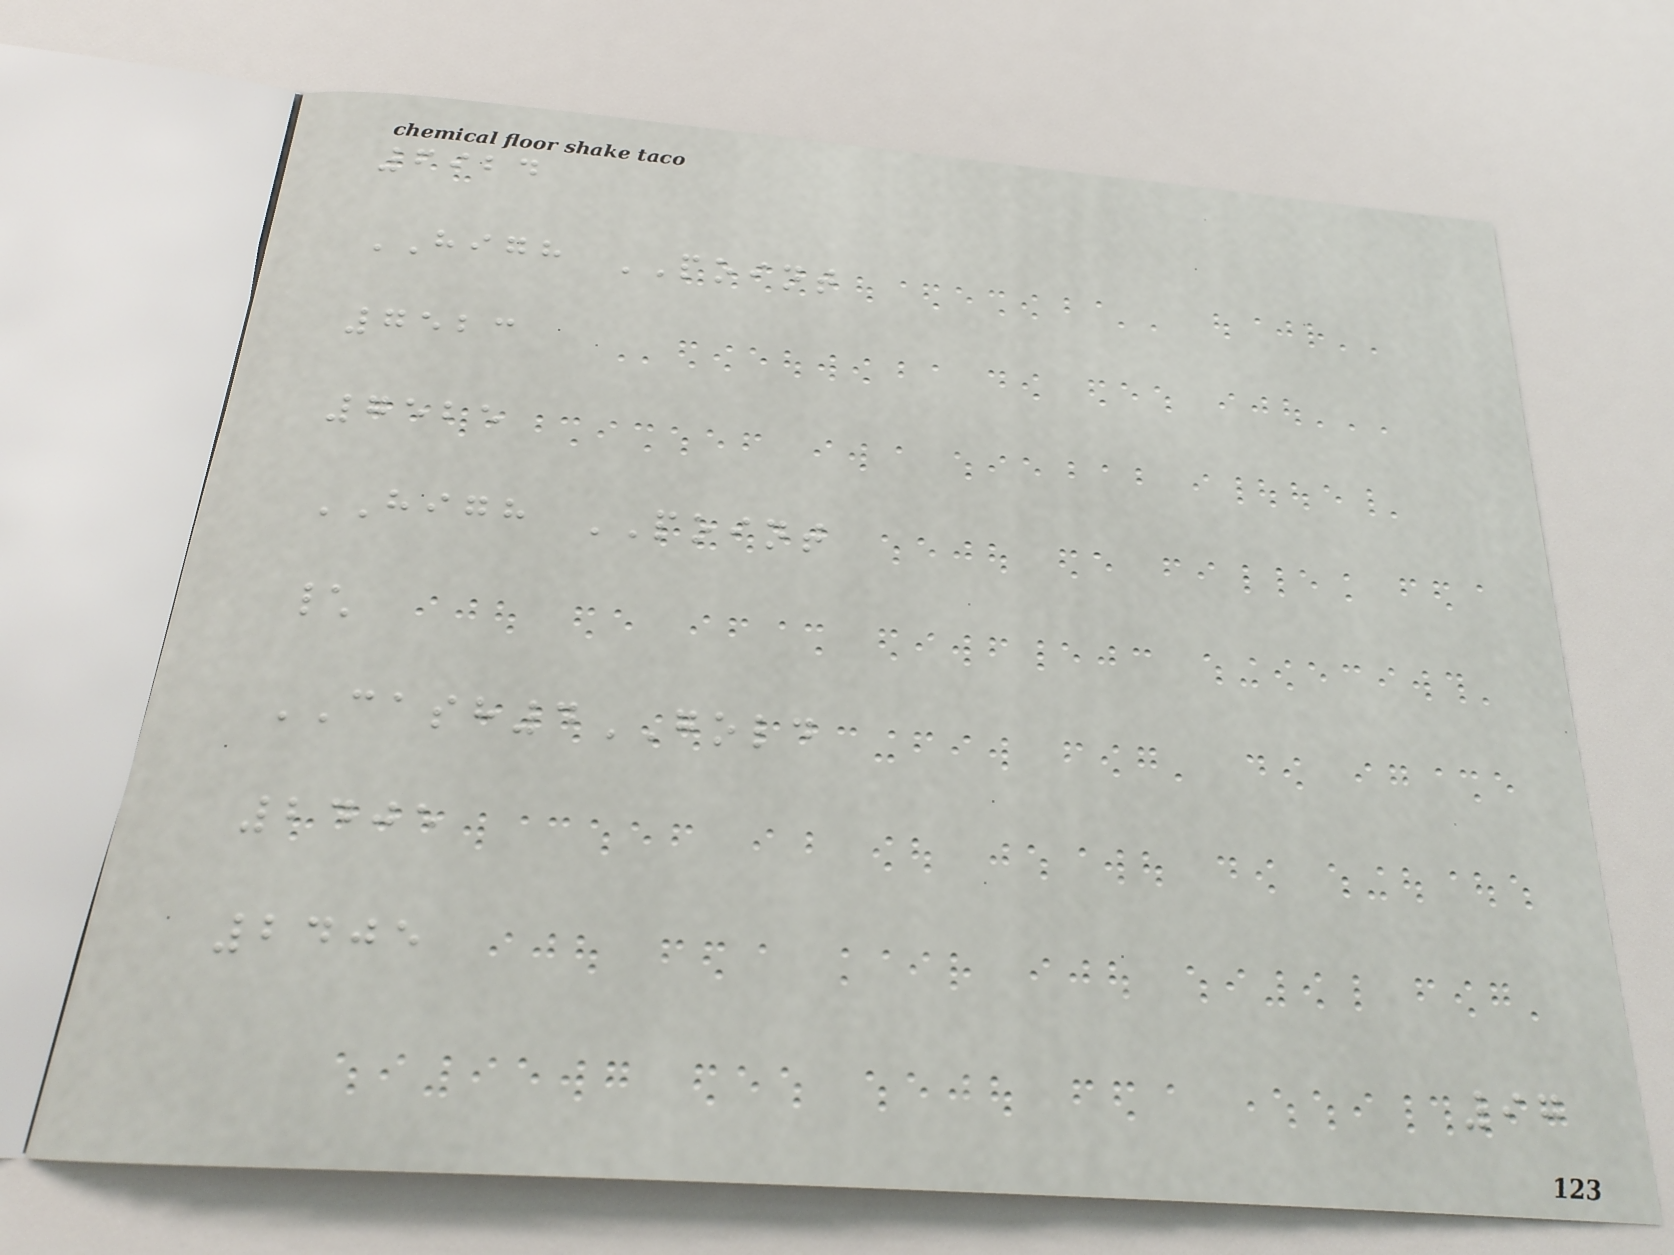6924
HIGH POINT
7523
7525
HIGH POINT
\
CASH4GOLD
2405
2405
97
